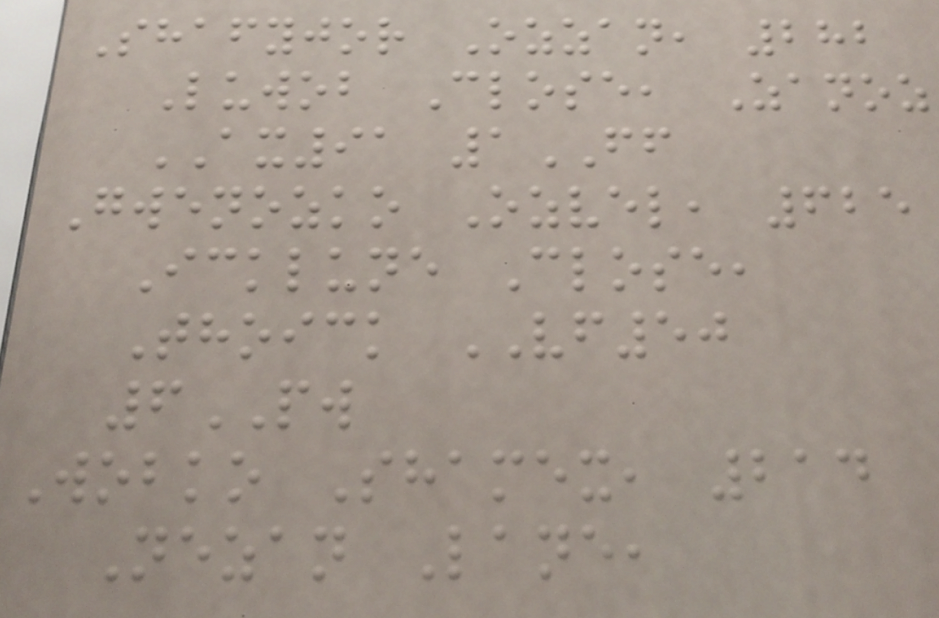Shafyjor Ozzan, 282
Luwob Close, Zanoz
AX91 1FF
Gwenozko Ozvel, 625
Icklune Close,
Thoick VF50
6PW
Wobko Shamex, 214
Nezan Lane,
